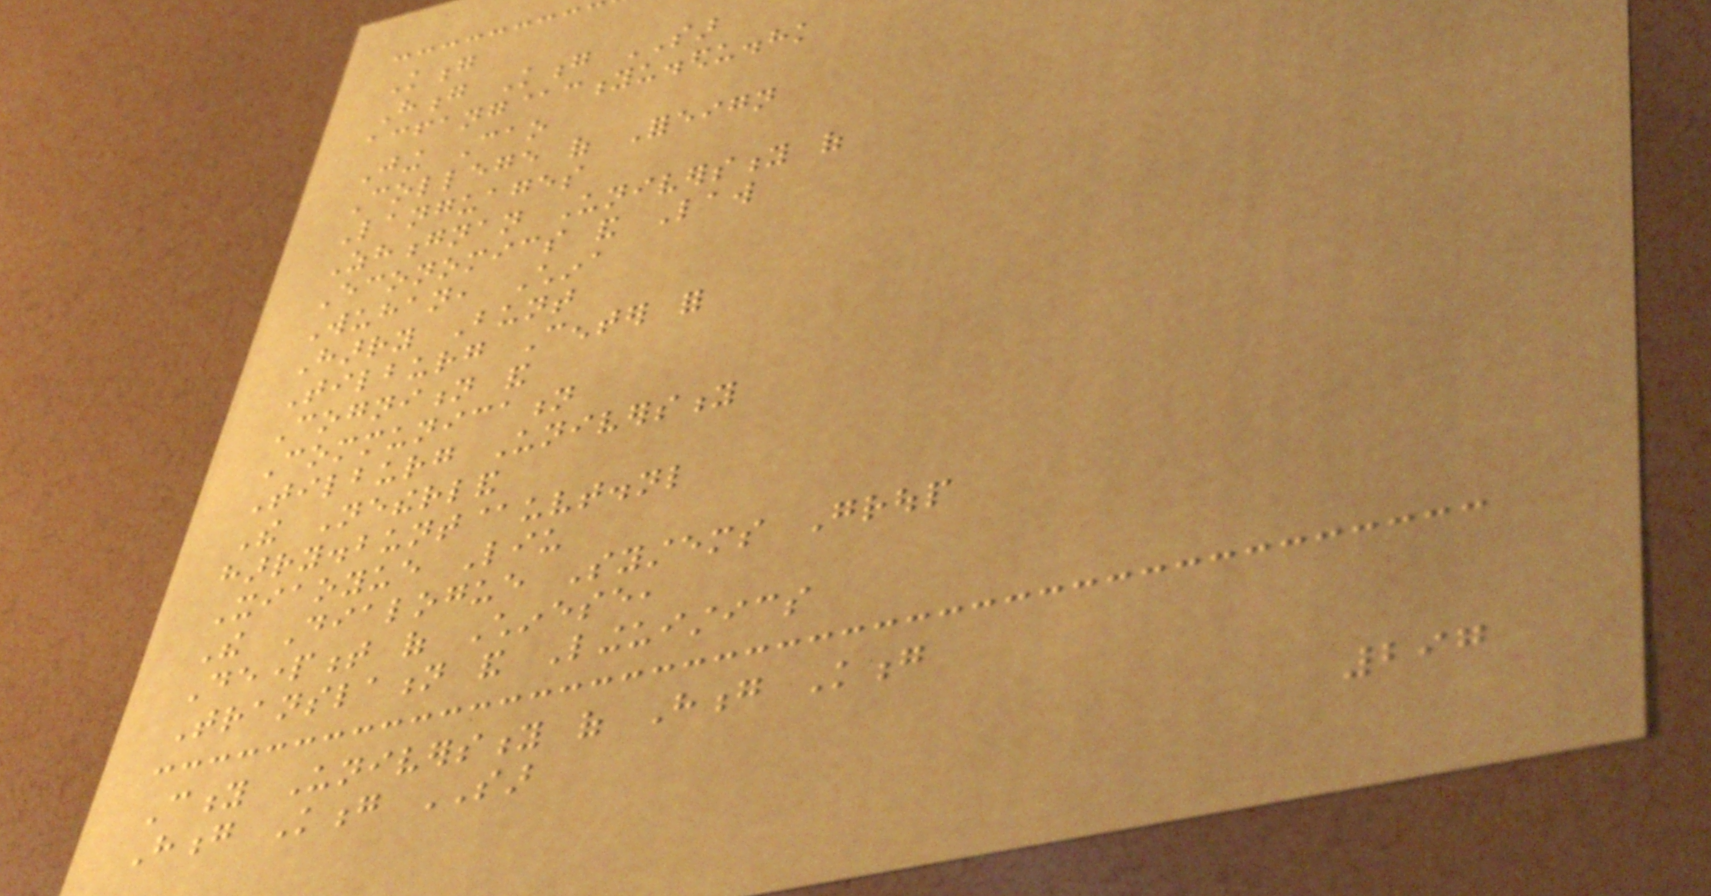Kong
Hong Kong SAR
acfang@cityu.edu.hk
Jing Cao
College of Foreign
Languages
Zhongnan University of
Economics and Law
Wuhan, China
Harry Bunt
Tilburg Center for
Cognition and
Communication
Tilburg University
The Netherland
harry.bunt@uvt.nl
Xiaoyue Liu
The Dialogue Systems Group
Department of Chinese,
Translation and Linguistics
City University of Hong Kong
Hong Kong SAR
297
